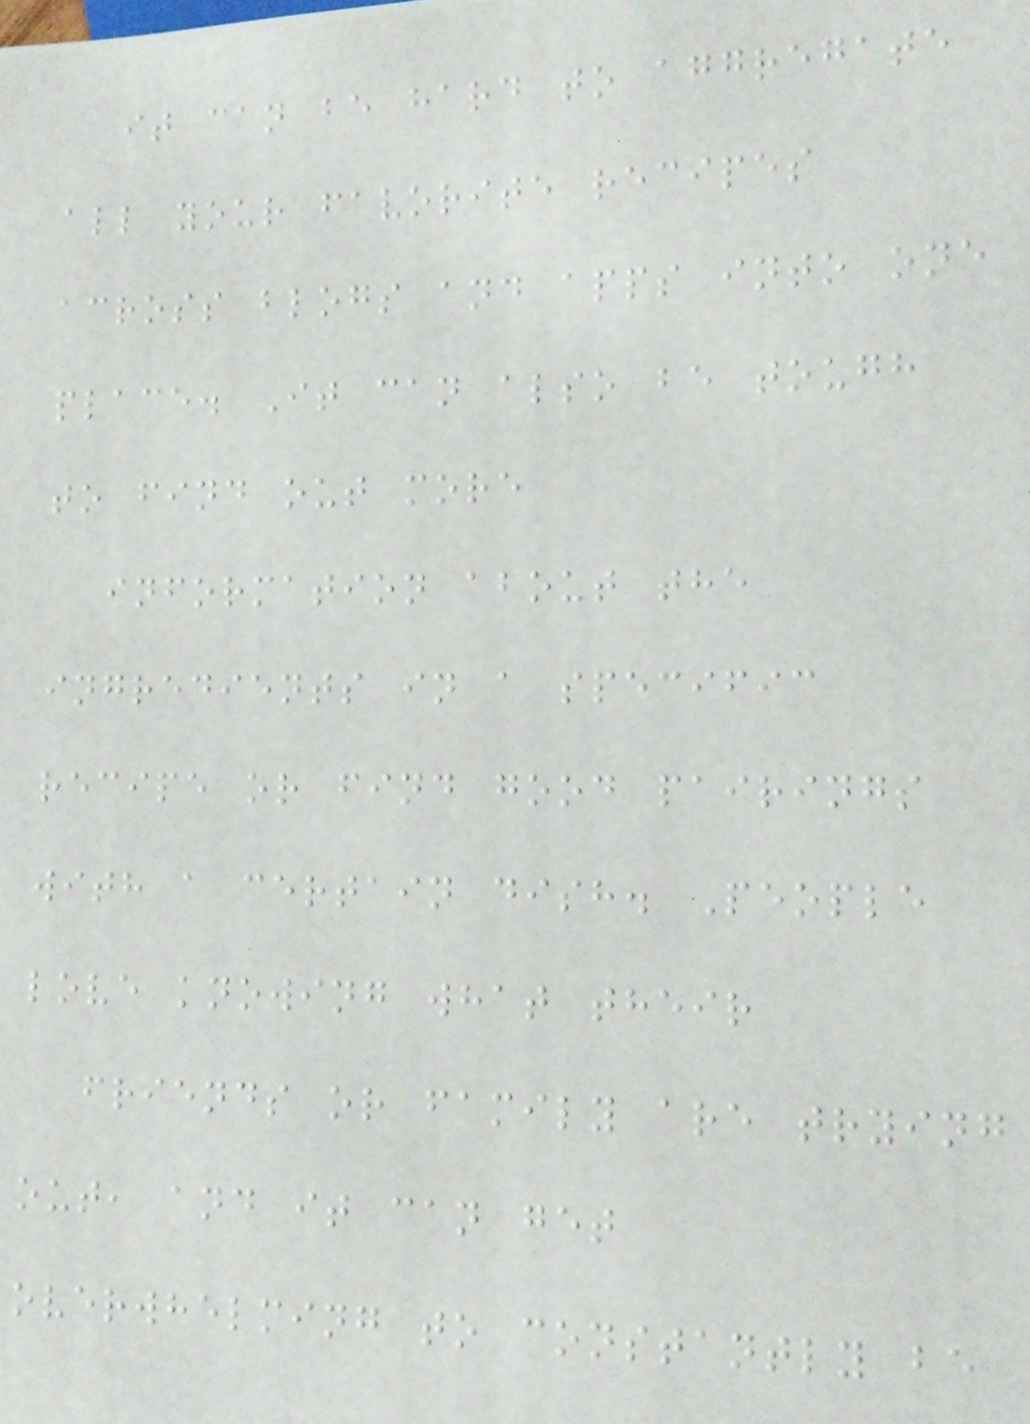it can be hard to aggregate
all your favorite recipes
across blogs and apps into one
place. It can also be tough
to find out more
information about the
ingredients in a specific
recipe or find good pairings
with a certain dish. People
love knowing what their
friends or family are trying
out, and it can get
overwhelming to constantly be
